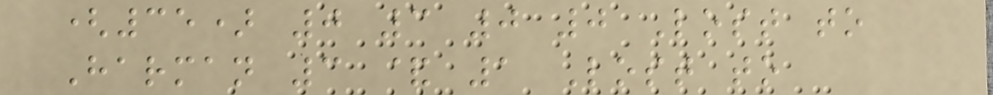(35) 0 3 0 0 Lost to
Harman 3 & 1 Lost to
